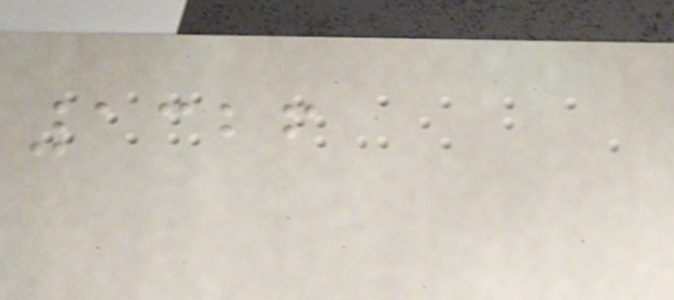1326
